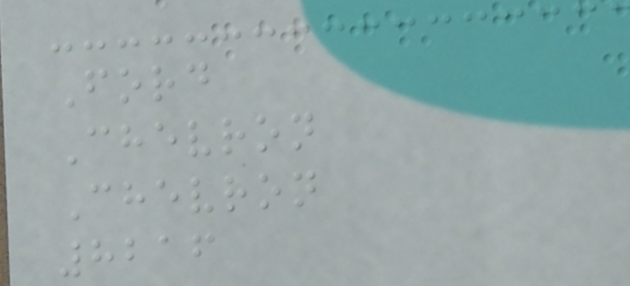Ford
Chevron
Chevron
8216
